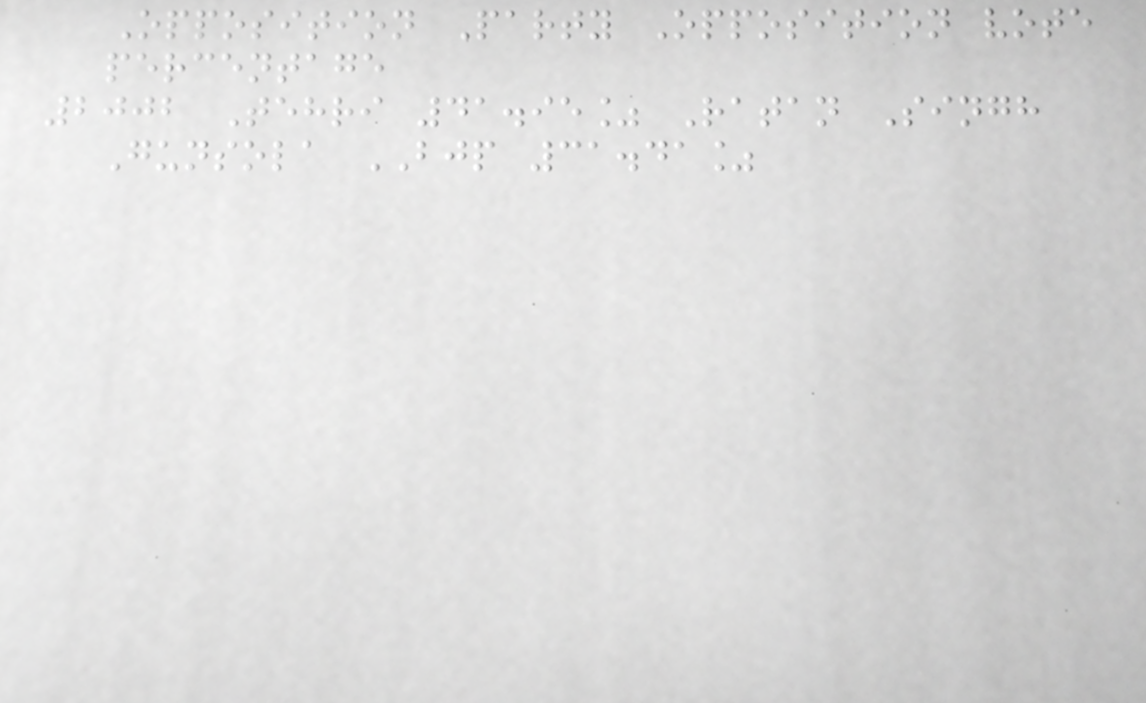Opposition Party Opposition vote
percentage
2002 Tehri 41.95% Ratan Singh
Gunsola BJP 31.41%
